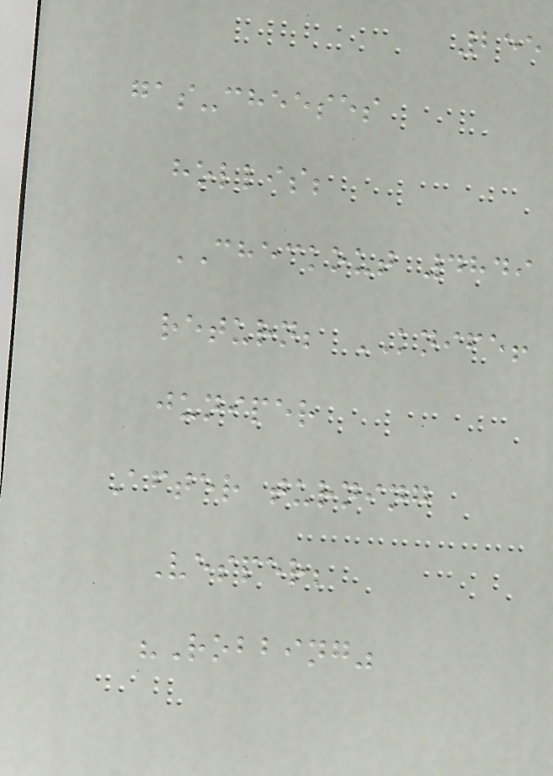255
gas-cheeses
hollis;
CHECKOUT 4849
return; KNIFE!
juniper
After turning
Vesper;
"Robbing"
